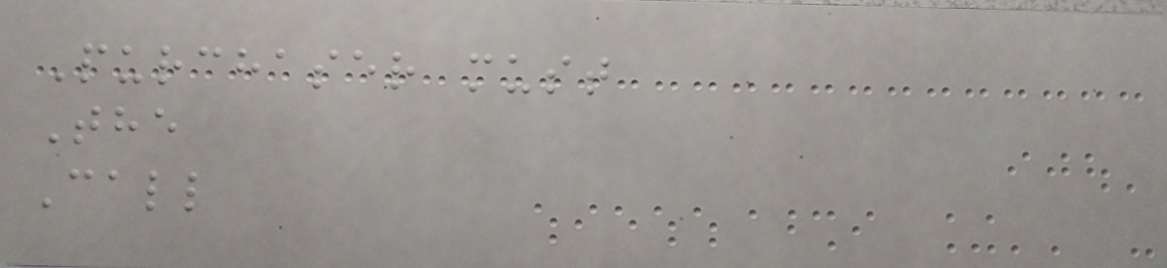Purchaser must
The
Call
